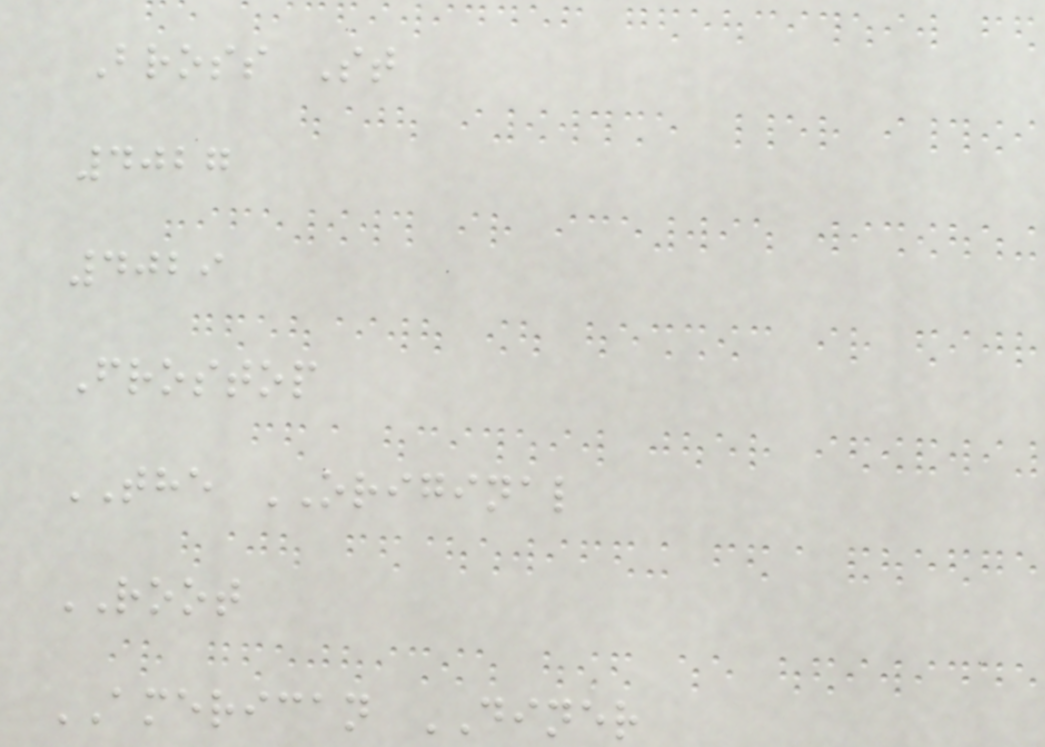Bross St
4027
4029
Frostop
THE ORIGINAL
ROOT
AMERICAN DINER
